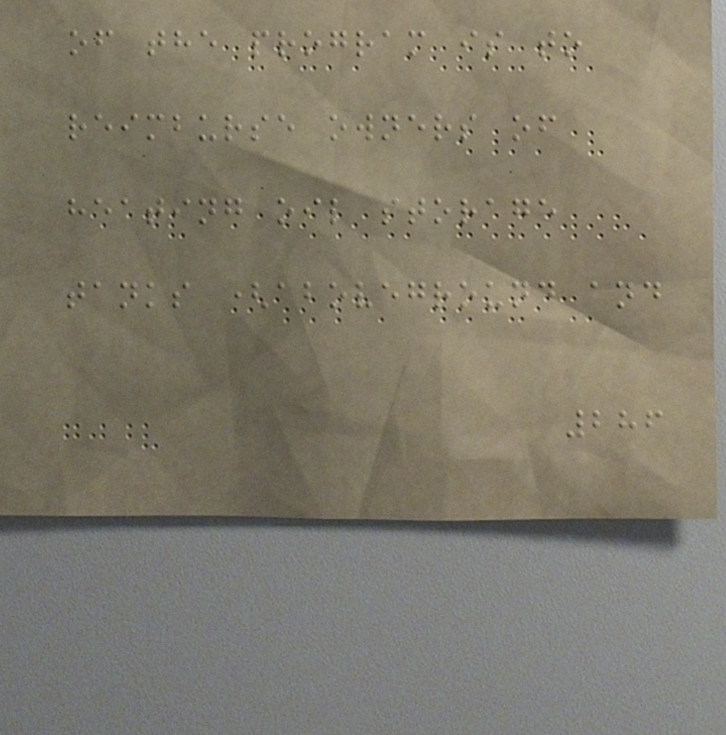of the program is to
reimburse owners of
heating oil storage
tanks (aboveground and
286
